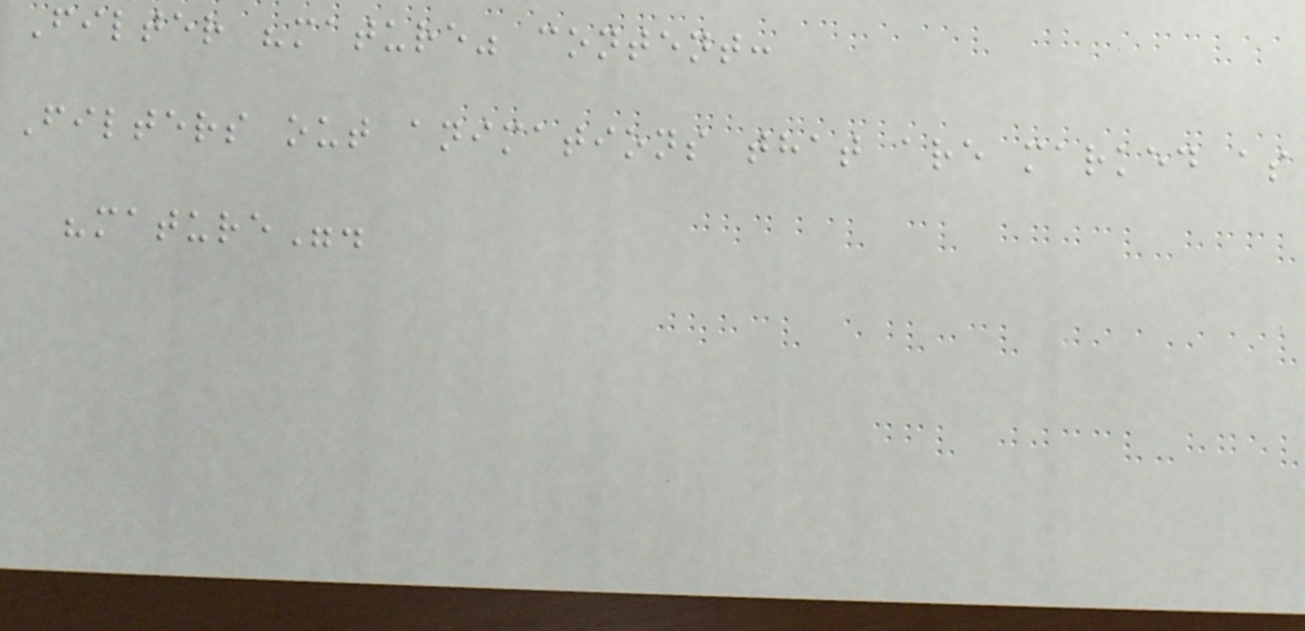Filter "mature" content:
Filters out animations that are marked as
"mature".
